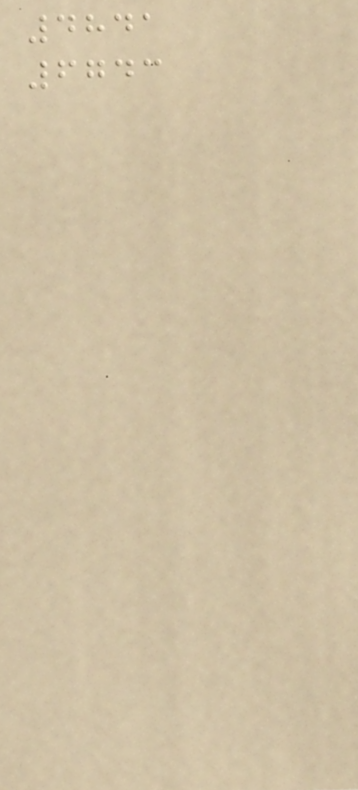4841
6743
